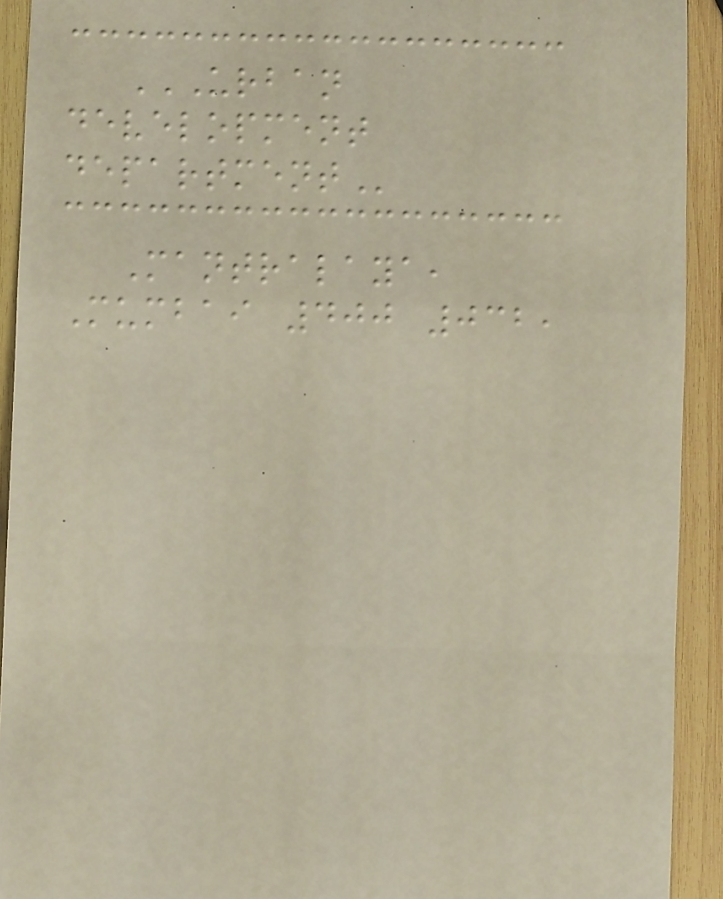URBAN
DEVELOPMENT
DEPARTMENT
Mantralaya,
Mumbai 400 032,
